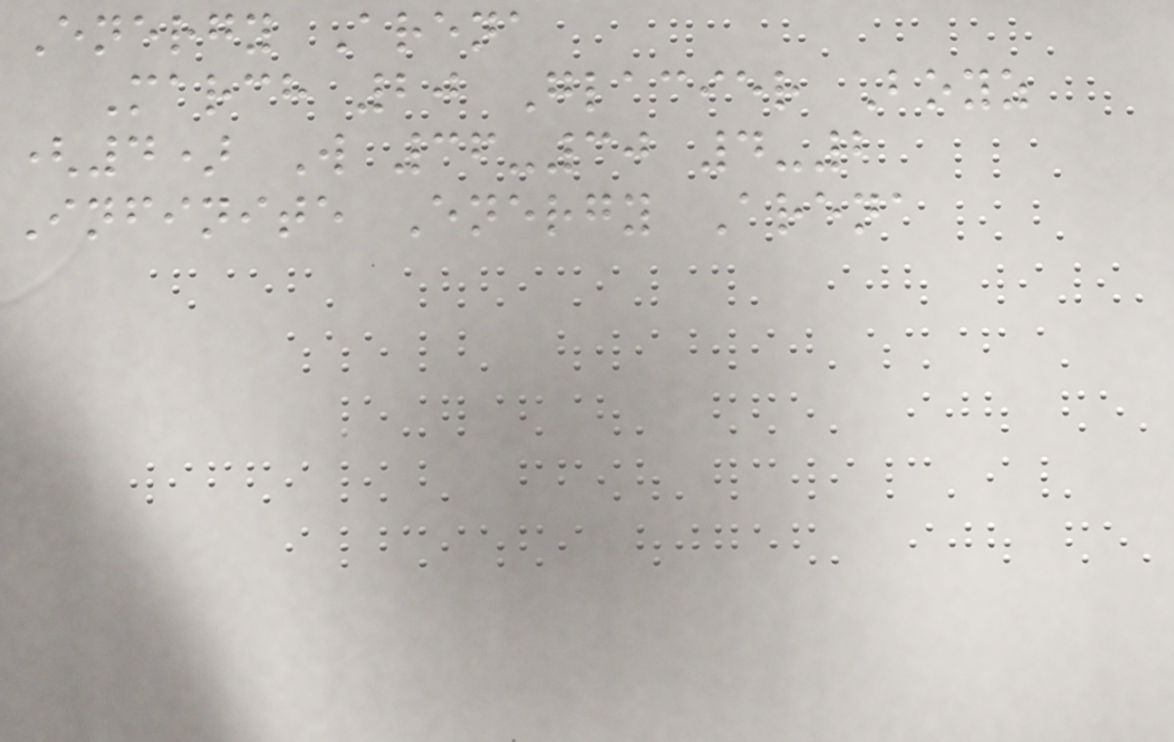Energy Arena
March 20 Glacier Boyz
(4) W 36-30 4-2
Infinite Energy Arena
